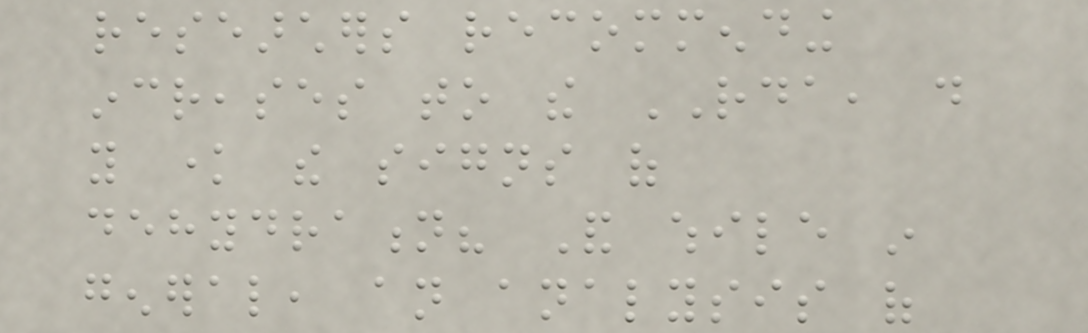researchers recommending
increases to the RDA, do
you know the signs of
dehydration? And while in
general, an analysis of
